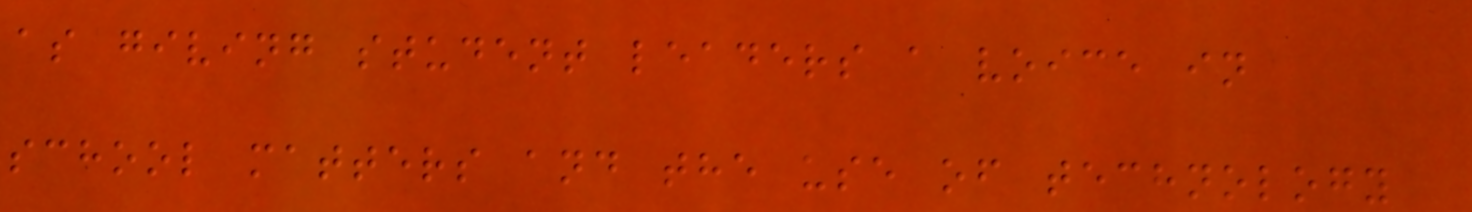as giving student leaders a voice in
school matters and the use of technology
